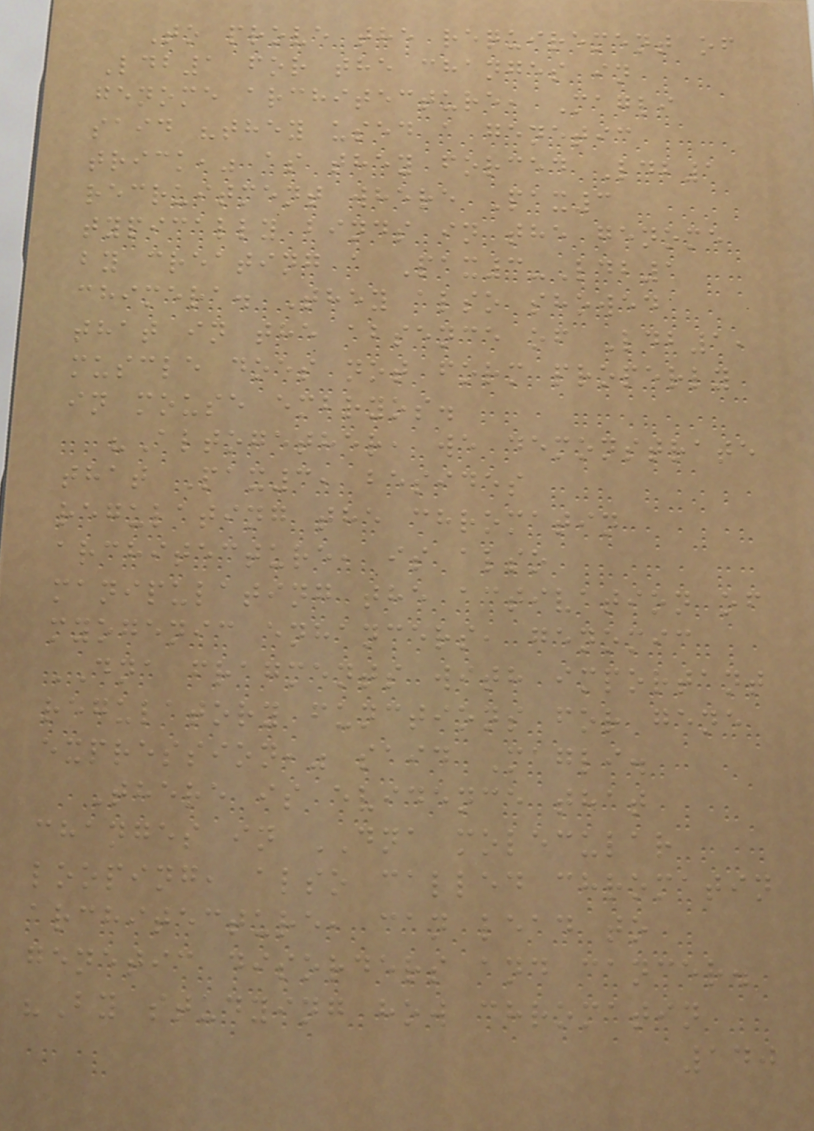To prove the requirement of
Ldb1 for the changes in
genome architecture, Magli
said "they used a genetic
trick," as they forced Ldb1
recruitment where Pax3
typically binds in the genome
by creating a Pax3-Ldb1
chimera. They also showed
that in the absence of Ldb1,
muscle does not form properly
in mouse embryos.
"Altogether, we demonstrate
that Pax3, besides
regulating the chromatin
architecture, is also
manipulating the activation of
myogenic enhancers, genomic
DNA fragments with important
regulatory functions for gene
expression," said Magli.
There is evidence that
changes in DNA molecular
looping, also called chromatin
architecture, can lead to
genetic disorders and cancer.
"By studying how chromatin
140
